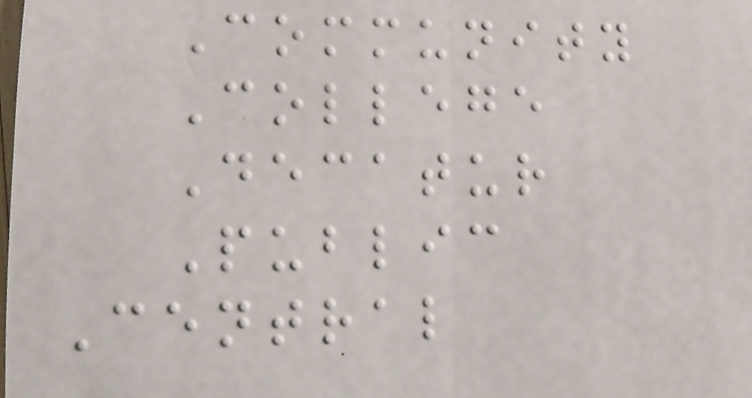Community
College
Decatur
Public
Central
